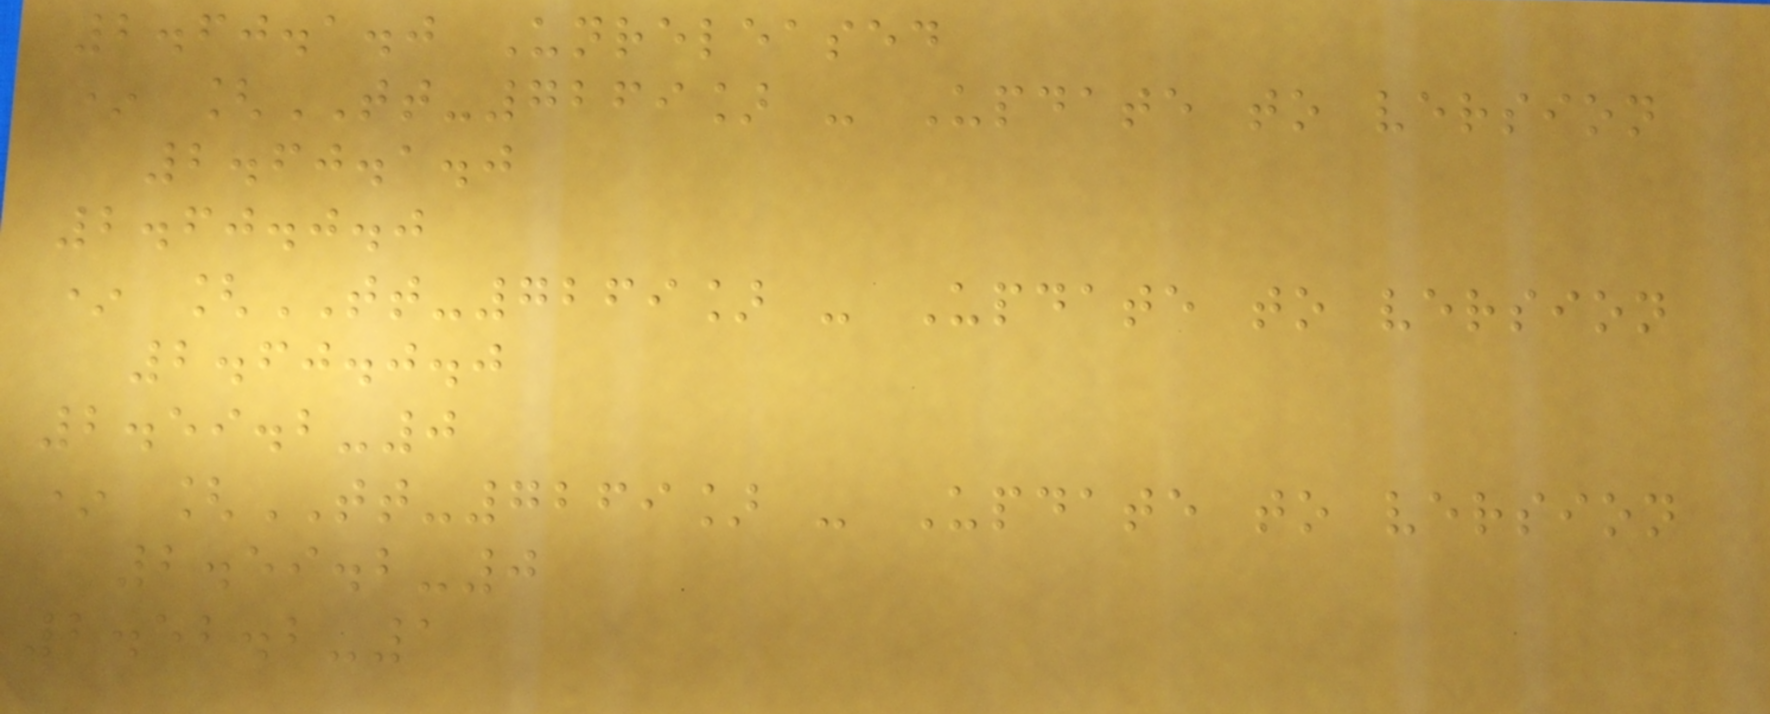2.60.1.0 Unreleased
* [TT-7269] - Update to version
2.60.1.0
2.60.0.0
* [TT-7269] - Update to version
2.60.0.0
2.59.2-0
* [TT-7269] - Update to version
2.59.2-0
2.52.2-1
